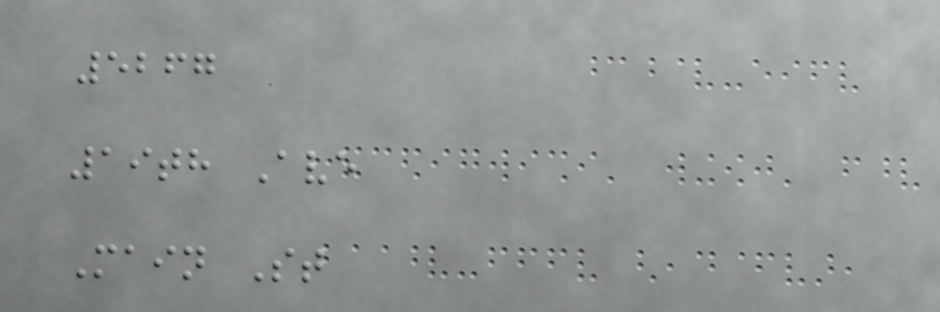5267
19th Ave
Main St
